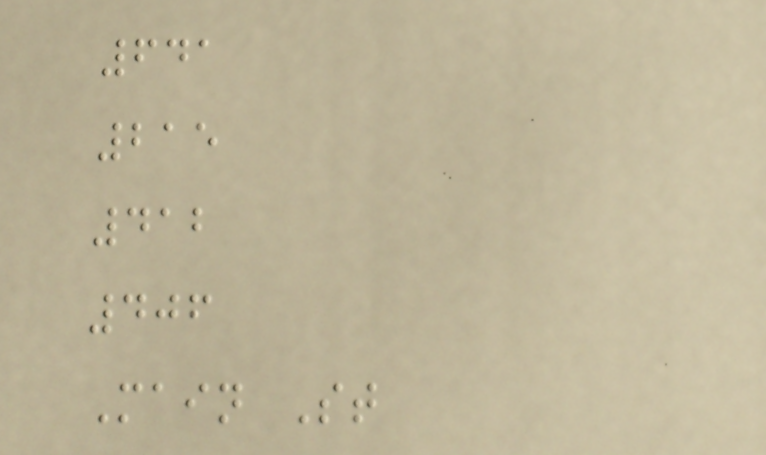641
215
412
406
Main St
